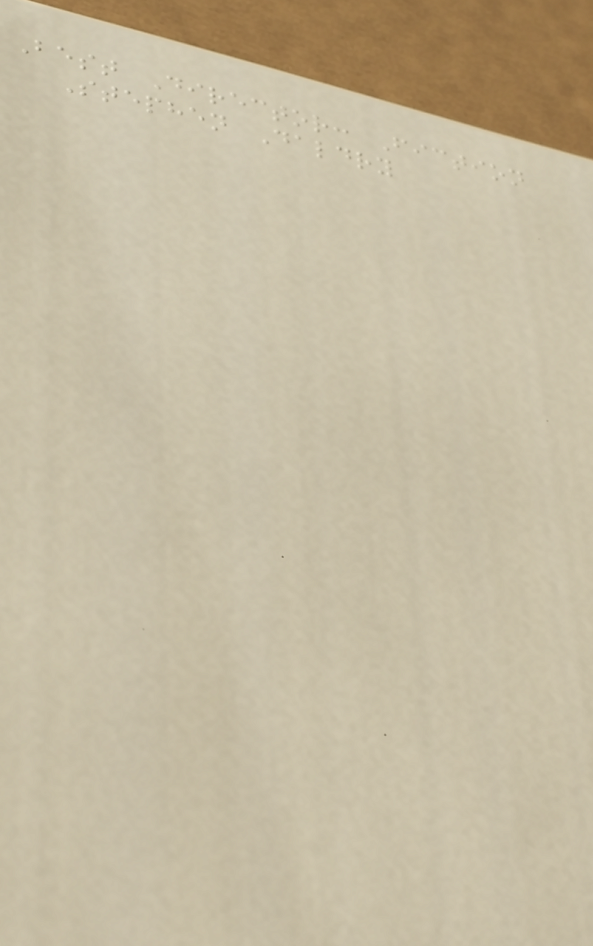Best Director: Fiction
Stephen Daldry
